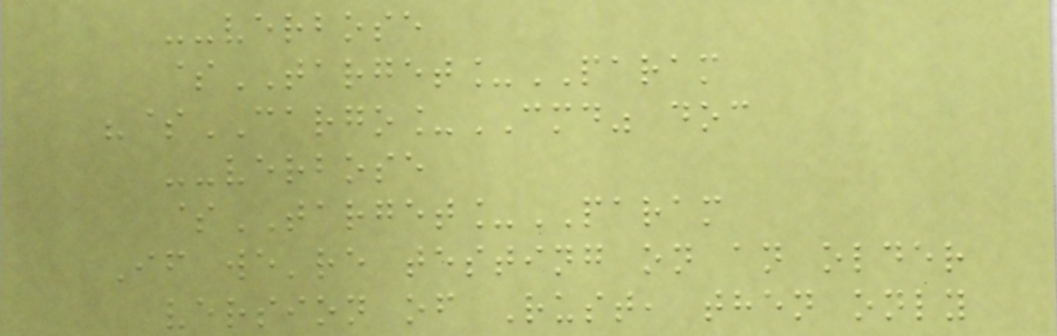--verbose
$TARGET_PARAM
"$CARGO_CMD" doc
--verbose
$TARGET_PARAM
If we're testing on an older
version of Rust, then only
